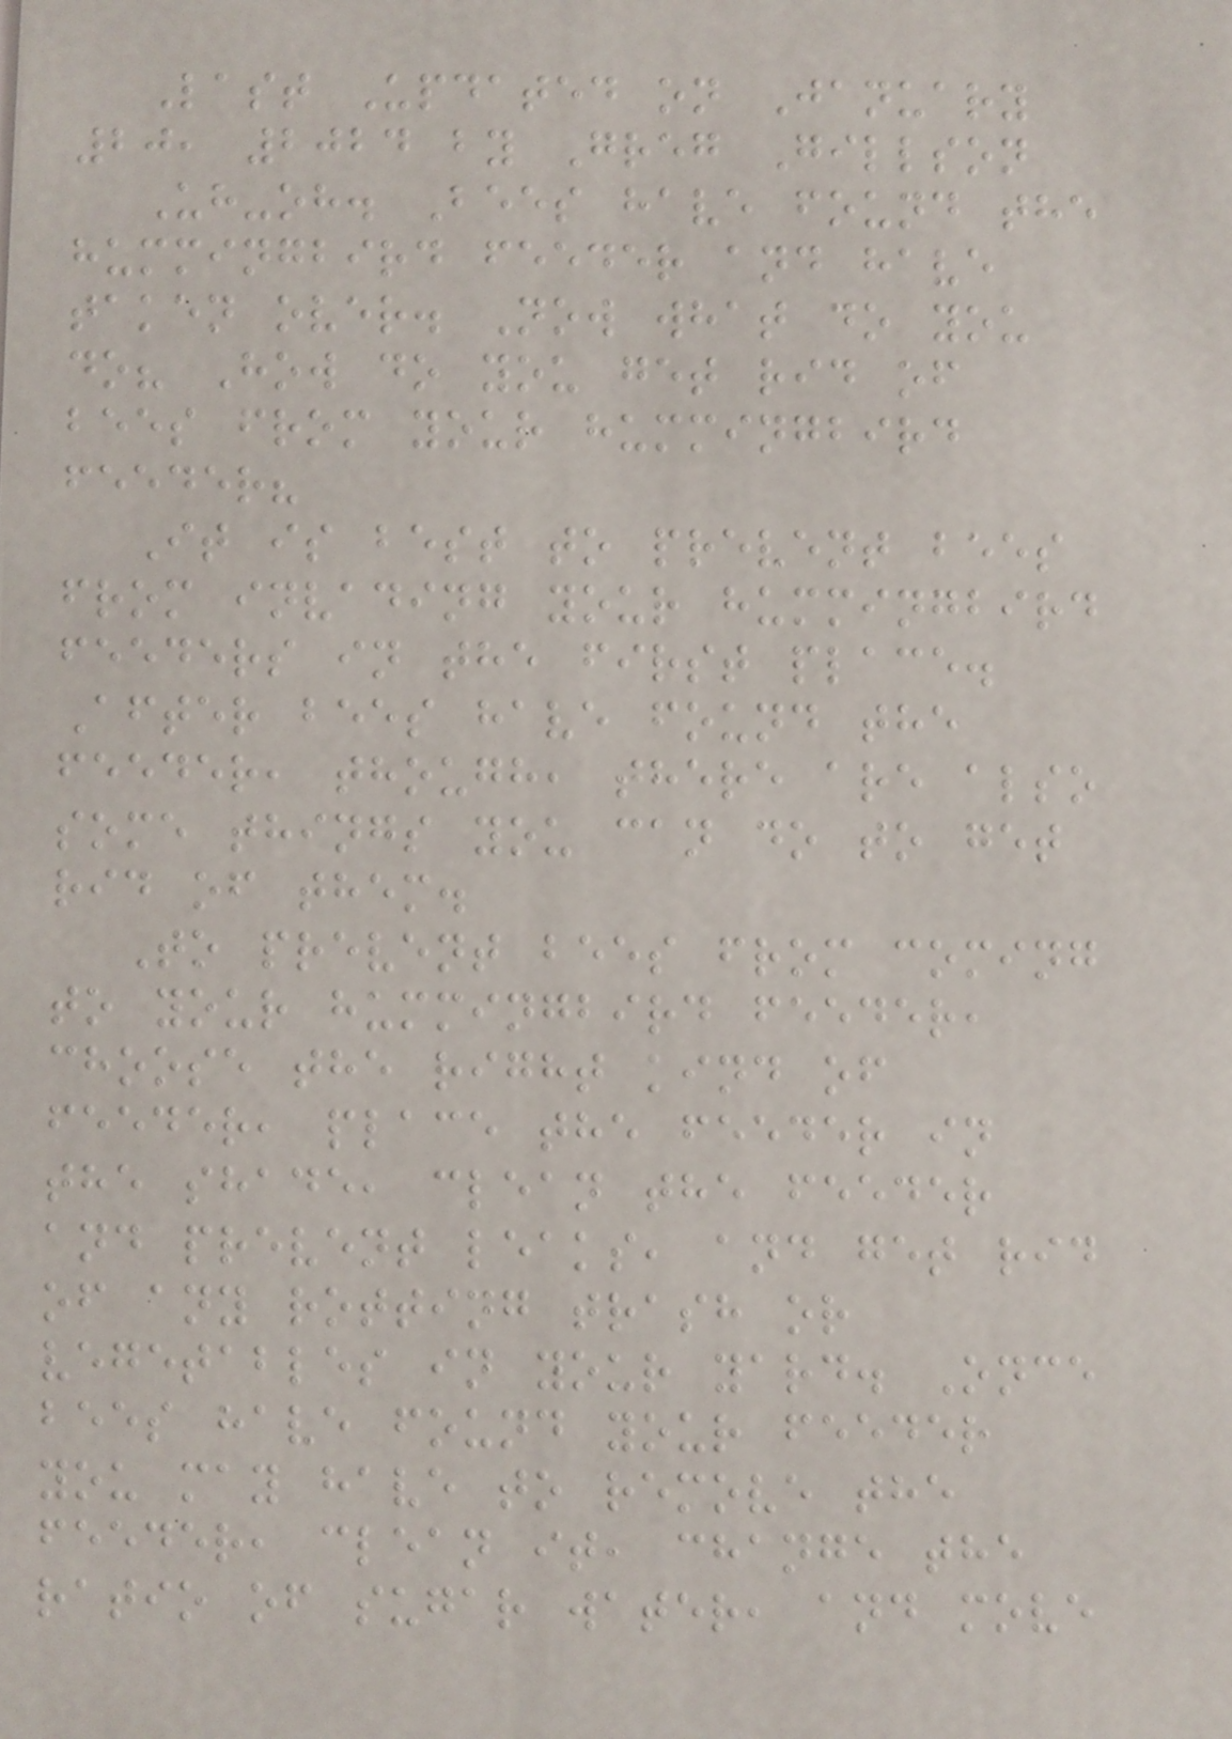Last Updated on January
20, 2024 by Greg Gillson
Uh-oh. Bees have found the
hummingbird feeder and have
taken over. Now what do you
do? How do you get rid of
bees from your hummingbird
feeder?
It is best to prevent bees
from invading your hummingbird
feeders in the first place.
After bees have found the
feeder, though, there are also
some things you can do to get
rid of them.
To prevent bees from coming
to your hummingbird feeder,
choose the right kind of
feeder, place the feeder in
the shade, clean the feeder
and prevent leaks, and get rid
of any rotting trash or
vegetables in your yard. Once
bees have found your feeder
you may have to remove the
feeder, clean it, change the
ratio of sugar water, and move
